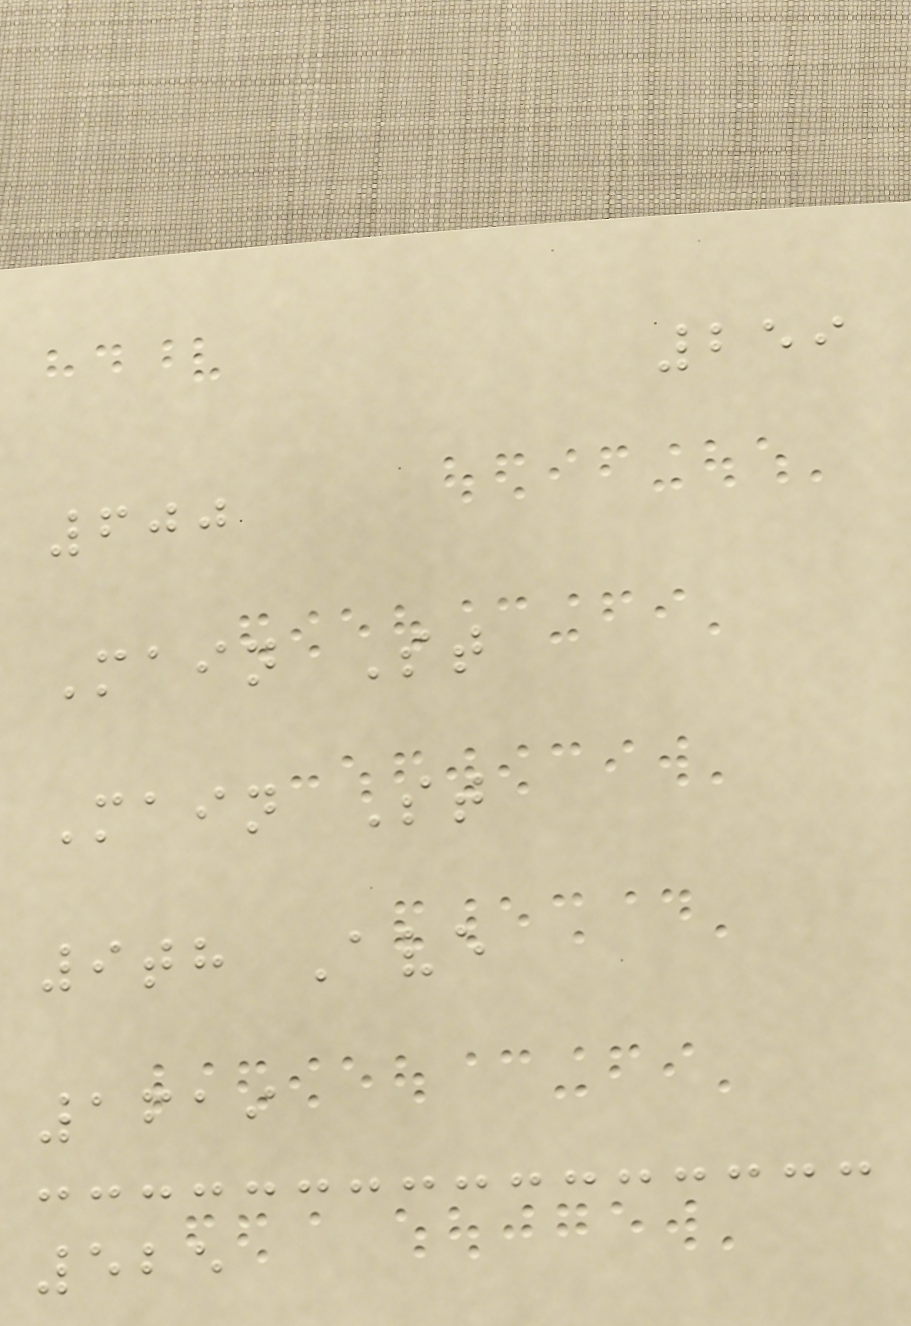259
600
Main St
Main St
9th Ave
1619
525
